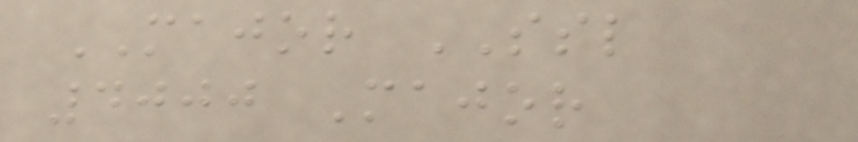MAJOR SSL
4000 Major
